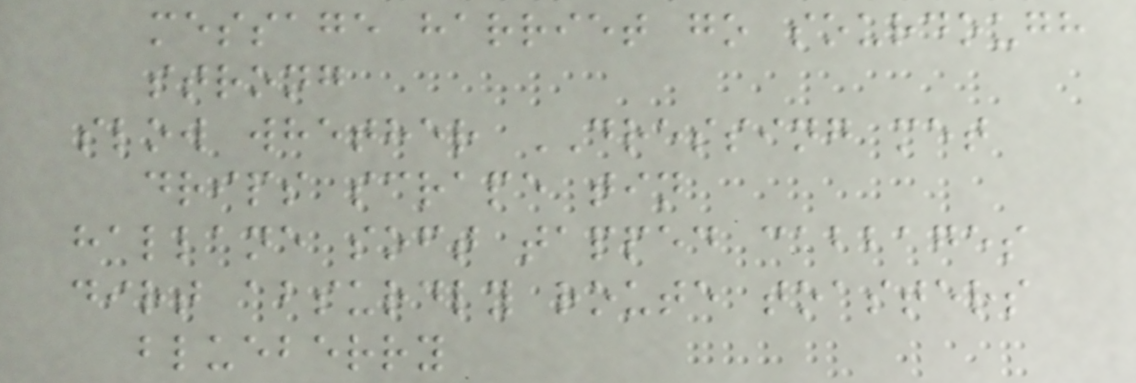message harriet go sourdough
strong
slow whether DRESSING met
drips scrape tin
hallane soft tapped cabbages
dirt absurdly route toasters
blueberry
